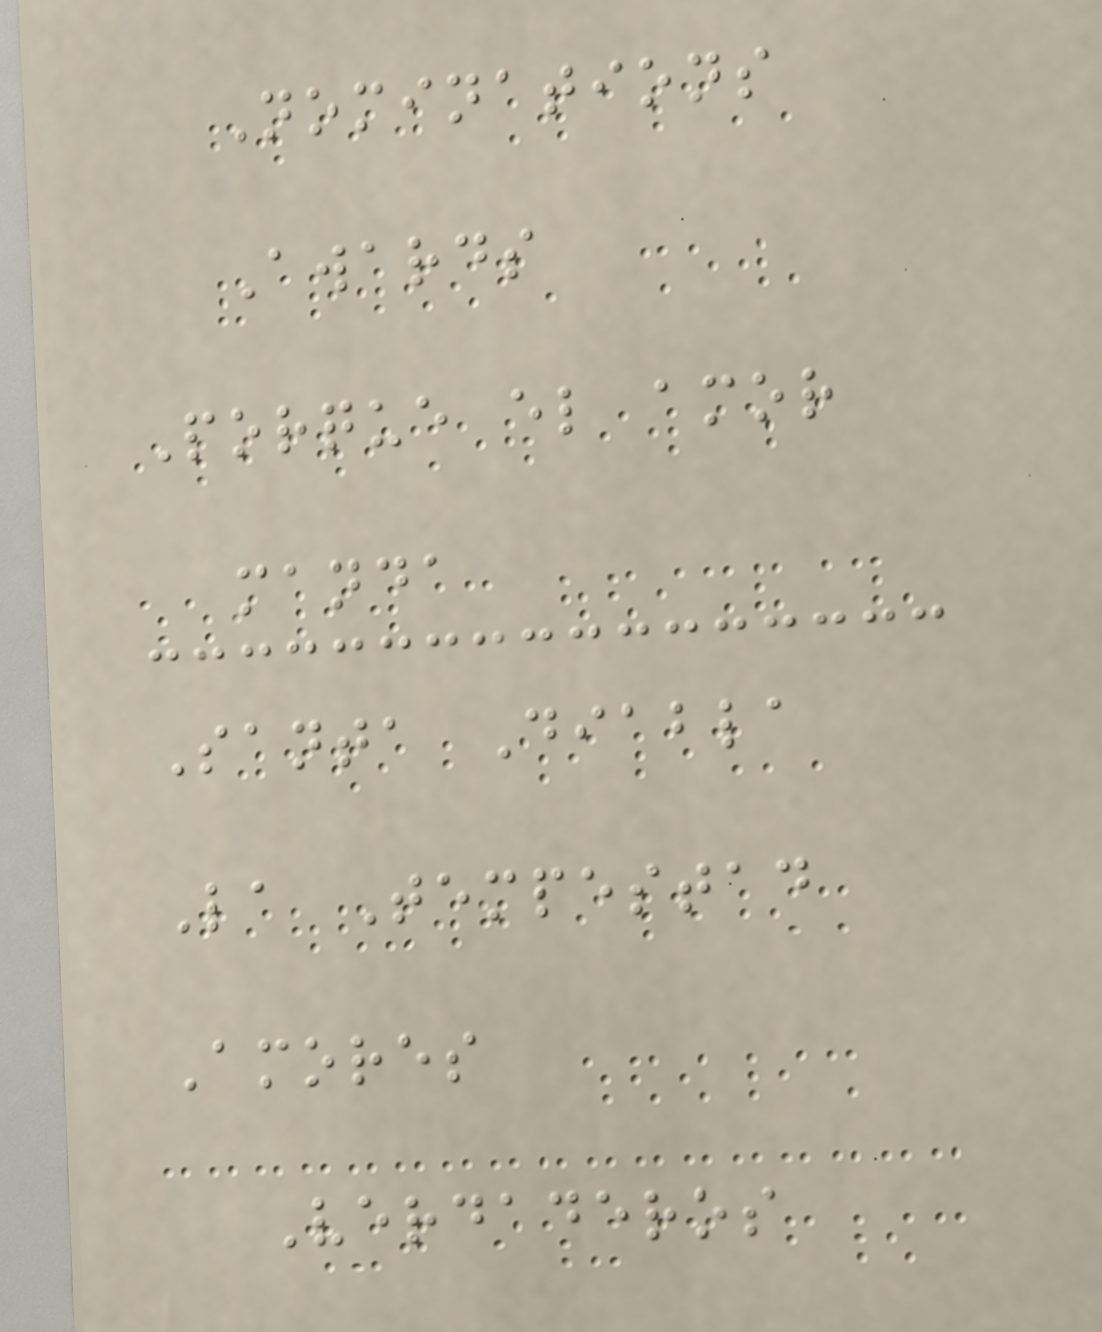Nominations
Awards
Porque el amor
manda
Santa Diabla
La Tempestad
Amores
Verdaderos
